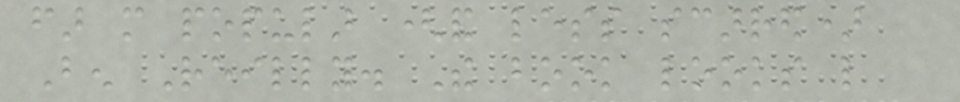far more popular (and less scarred)
Ben Reilly. The book looks like
